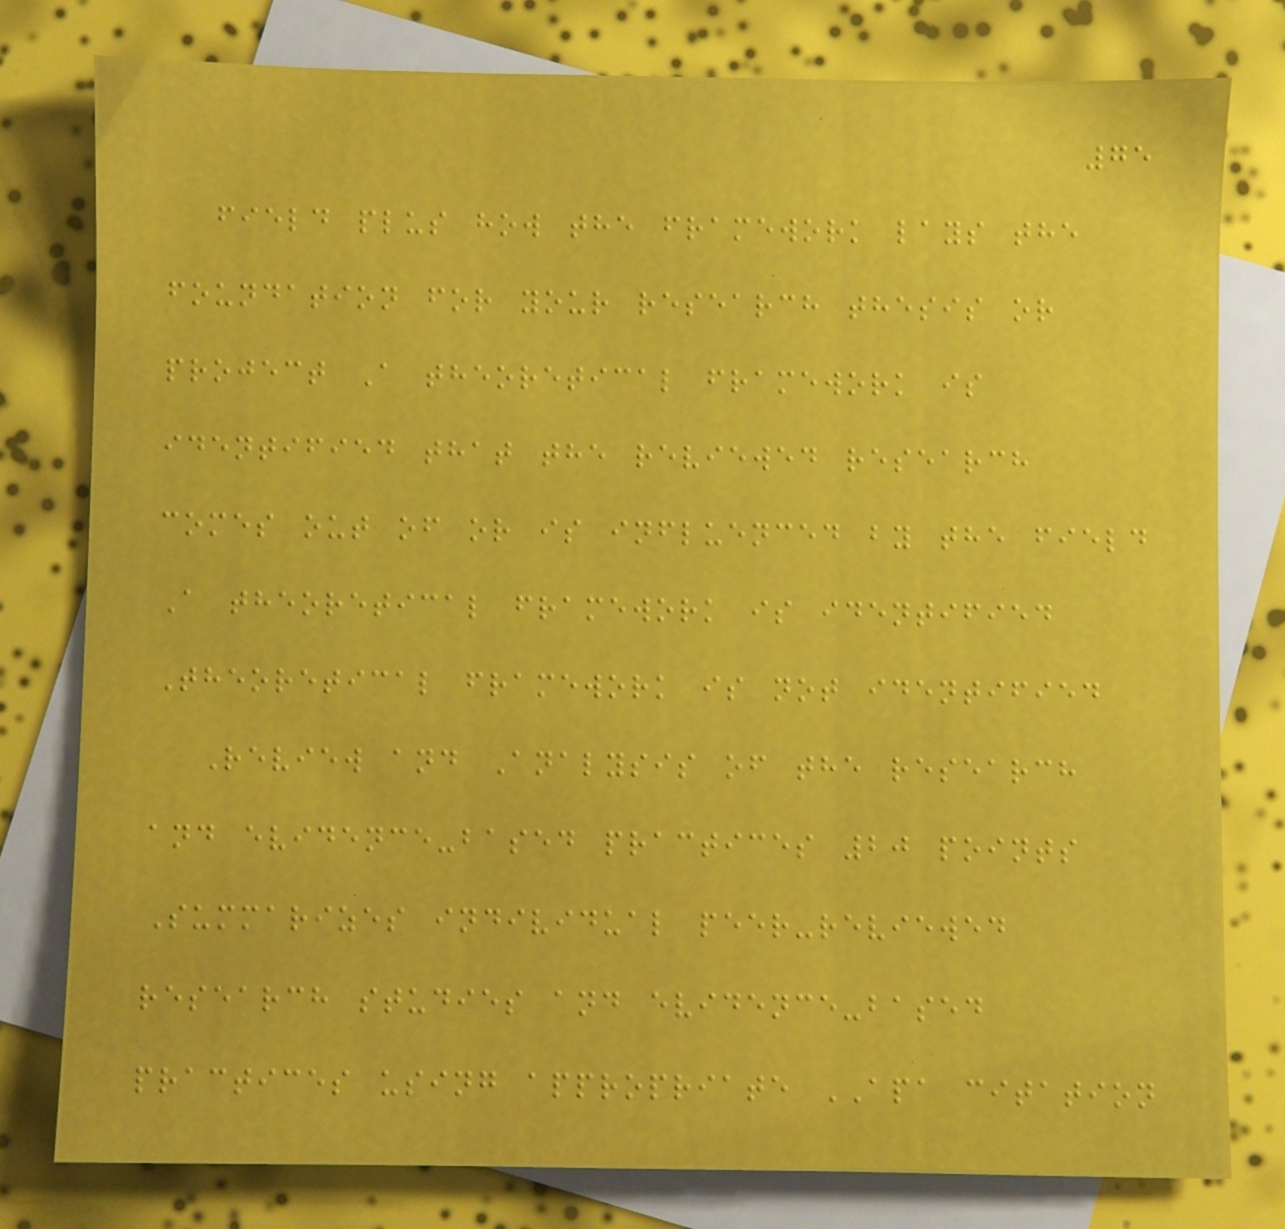75
field plus how the framework lays the
foundation for your research thesis or
project A theoretical framework is
identified that the reviewed research
comes out of or is influenced by the field
A theoretical framework is identified
Theoretical framework is not identified
Review and Analysis of the research
and evidence-based practices 20 points
Summarizes individual peer-reviewed
research studies and evidence-based
practices using appropriate APA citation
